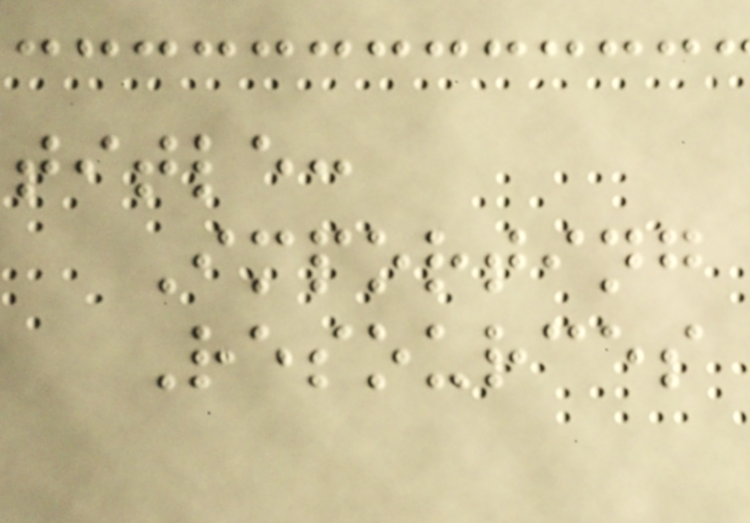title:
Importing
Resources
